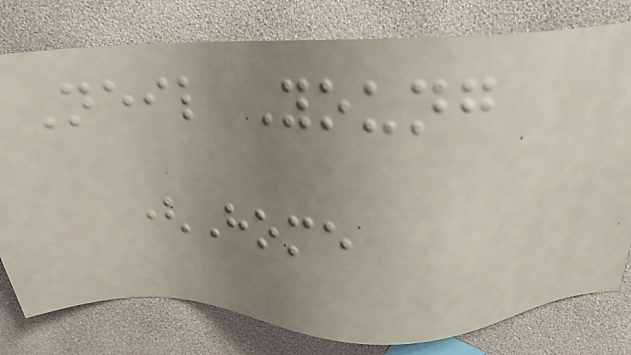Neil Young
(Home
